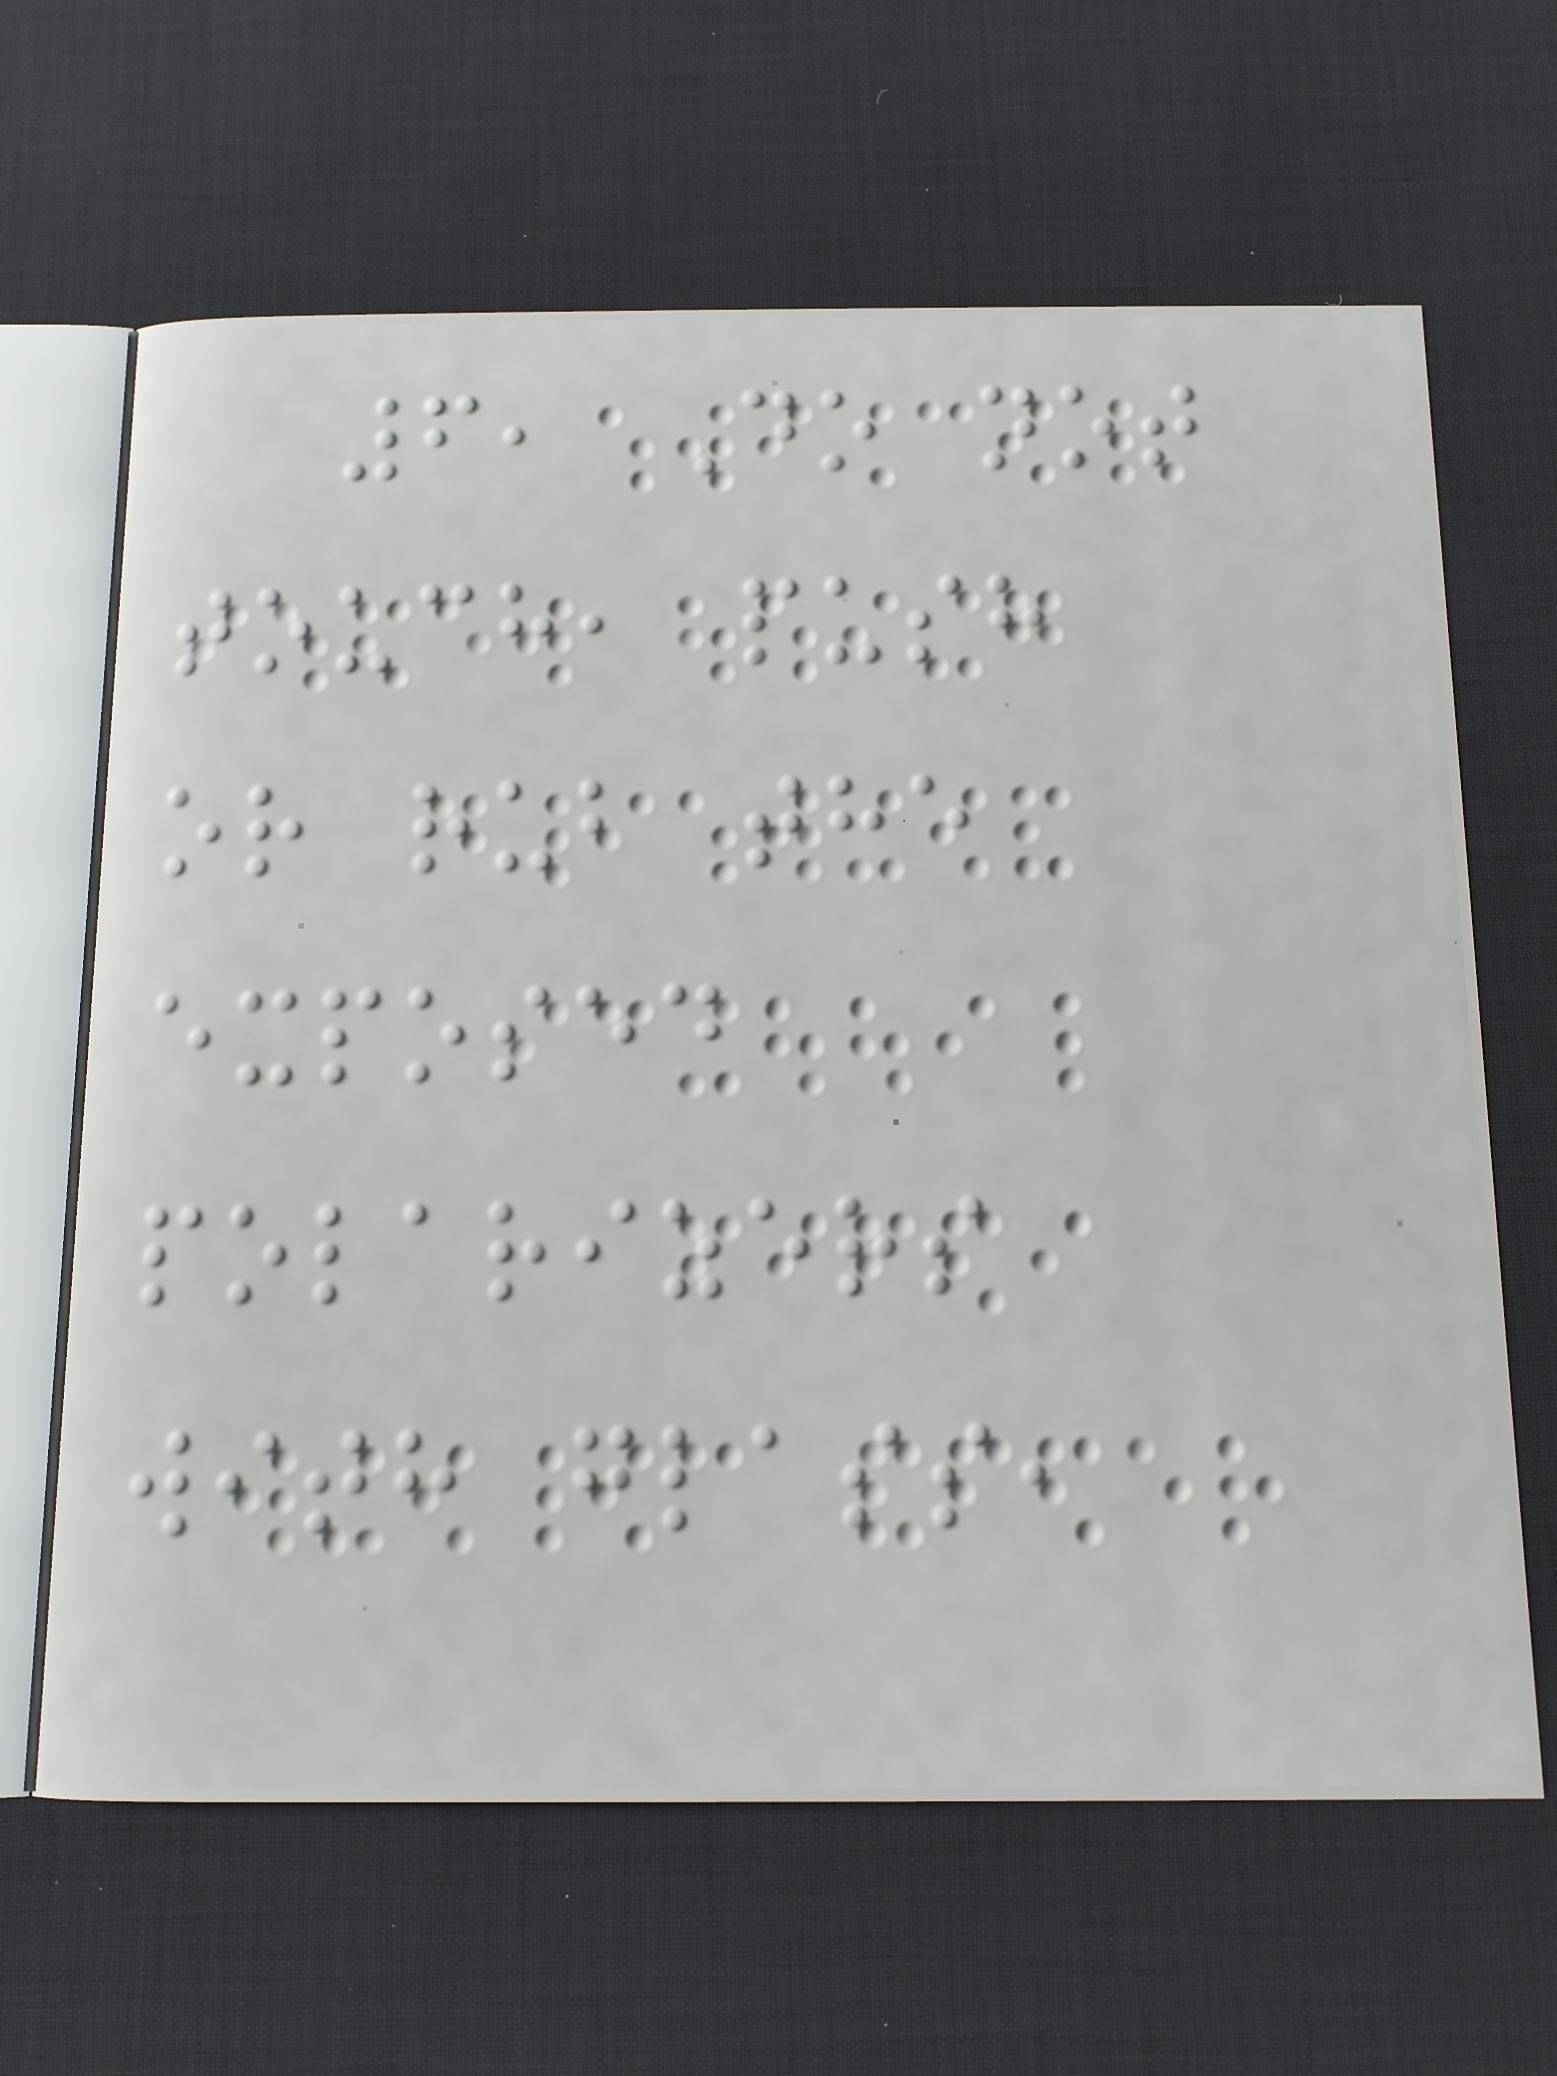6, Do not
touch, push
or rub the
exposed
polarizers
with glass,
